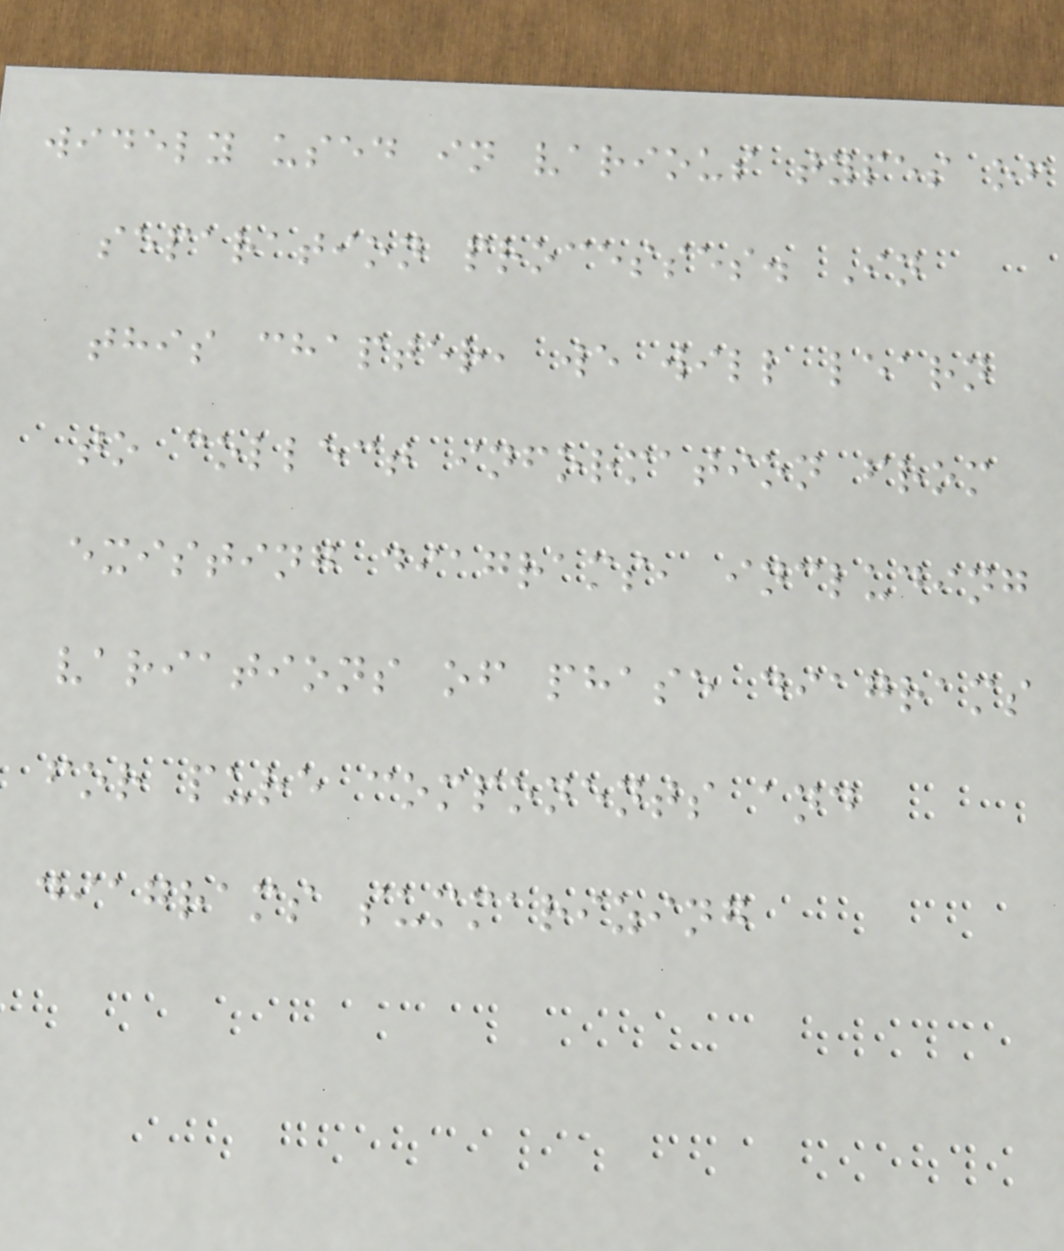widely used in various types of
separation processes. In
this chapter, we will learn
to collect information from
existing diagrams, including
variations of phase diagrams
for pure components and
diagrams summarizing
